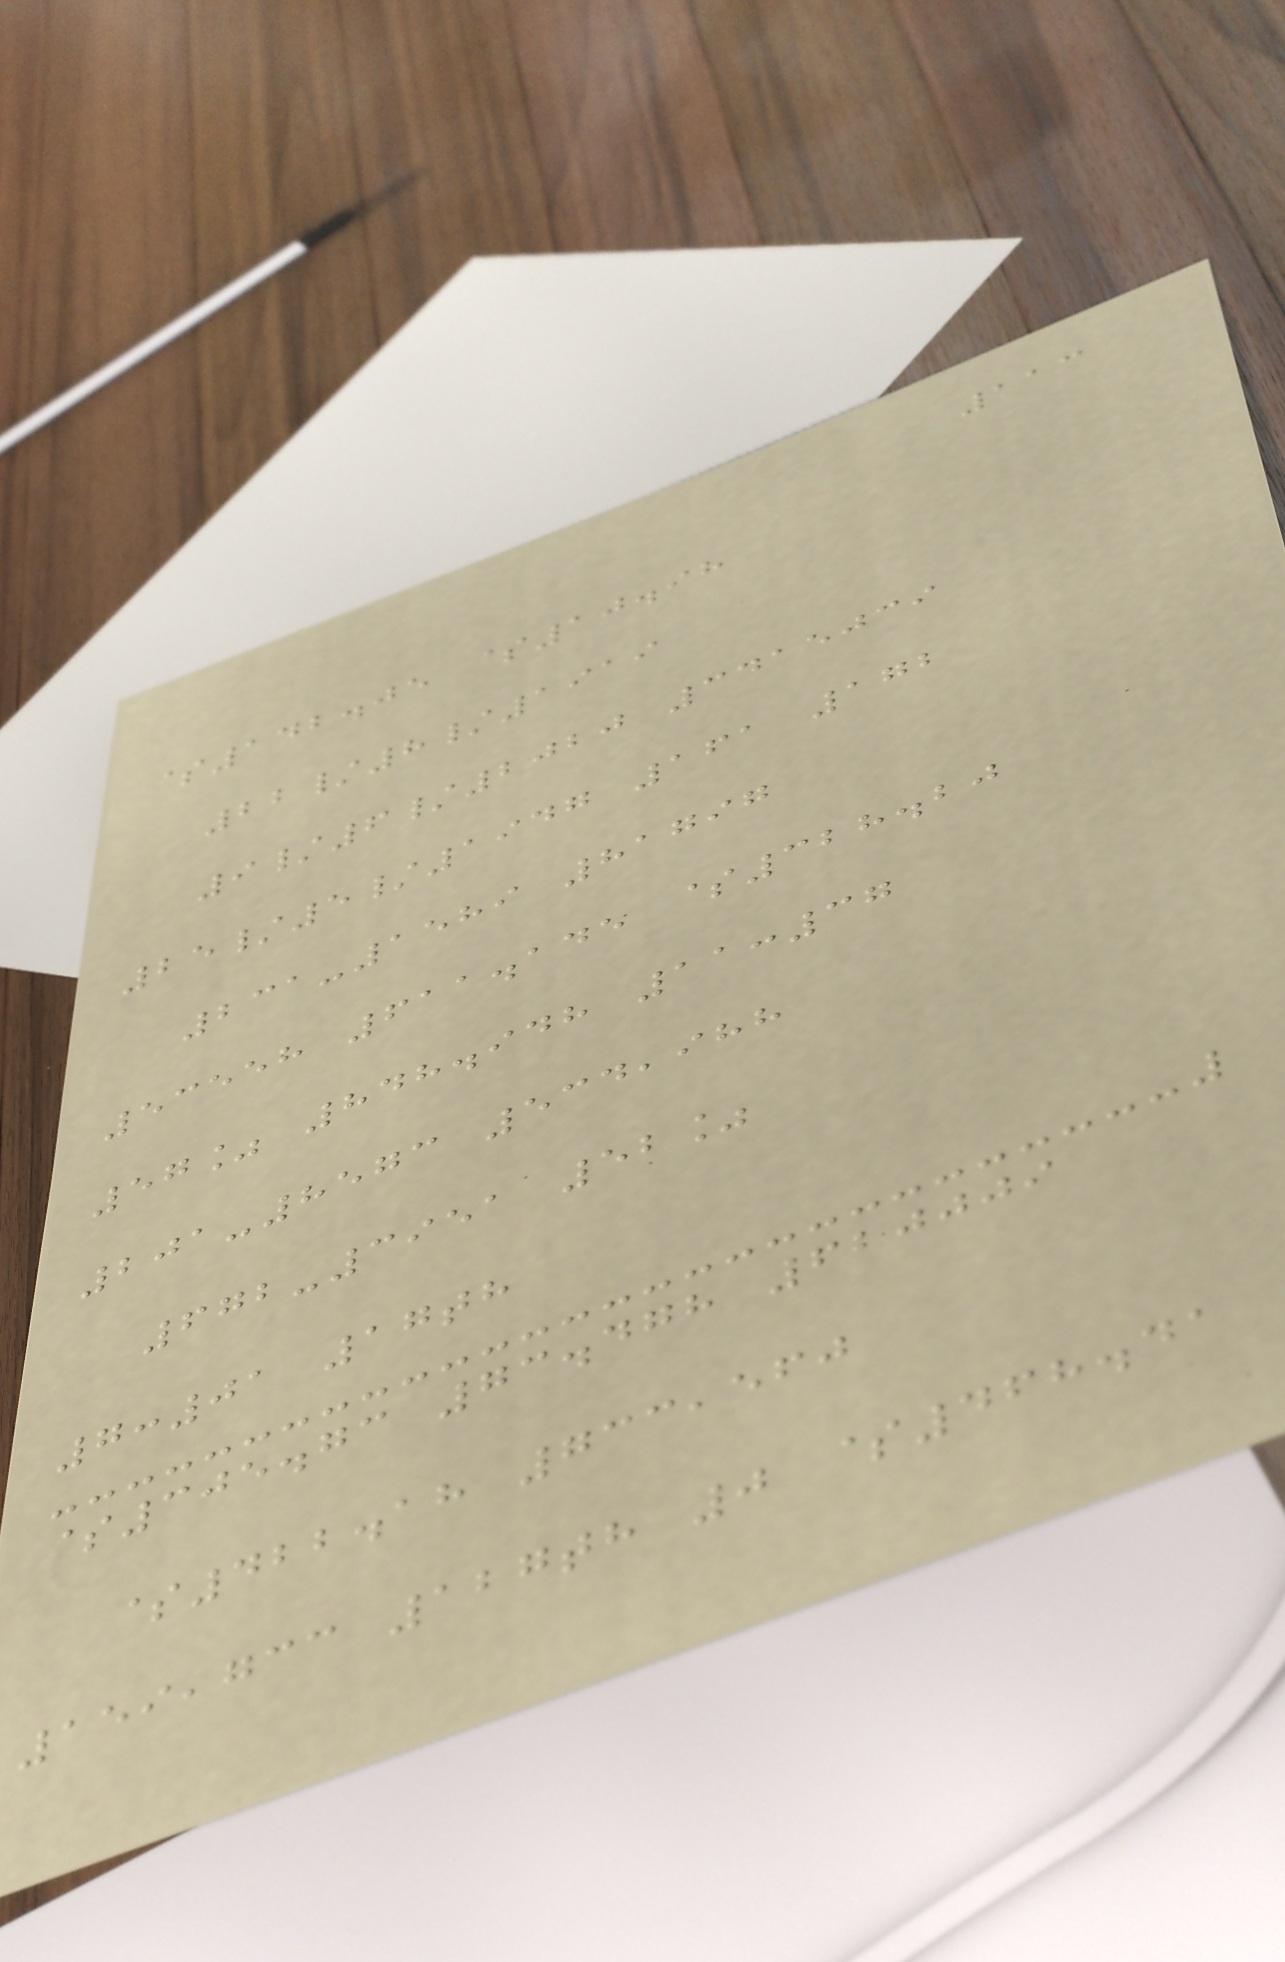113
$142.05 $10.98
22/8/1919
9/6/2020 3415039
25/5/1947 161 172
231-1589 81797
53558 611.145 $328.20
57% 848.948 11:37
201-8573 534,988
672-3951 52%
7:01 17th
$305.73 73.478 620009
$422.18 733,560
159,733 127th 0 $468.41
